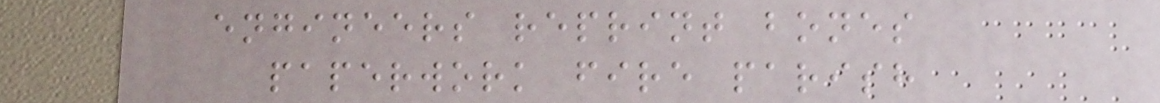engineers reprint bones
paperwork fire parish
